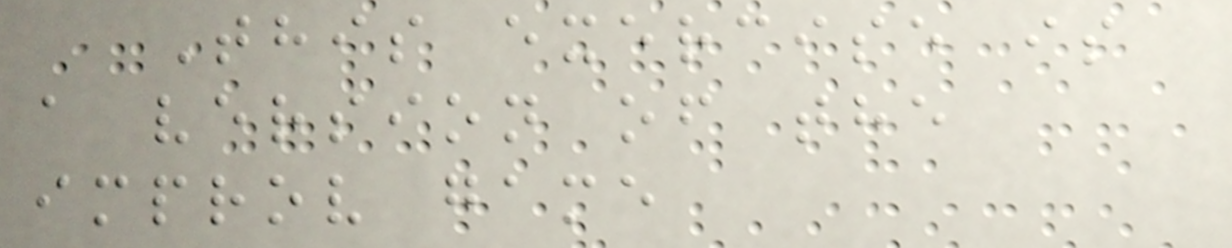This exercise is
a version of the
improv game
